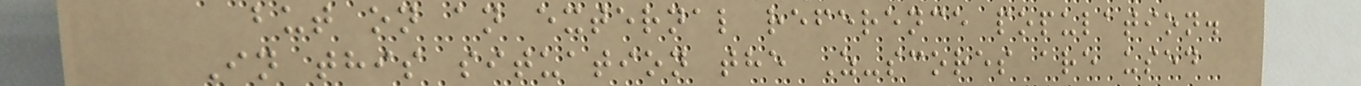but on an external reference population.
In this situation the Z-scores are used
